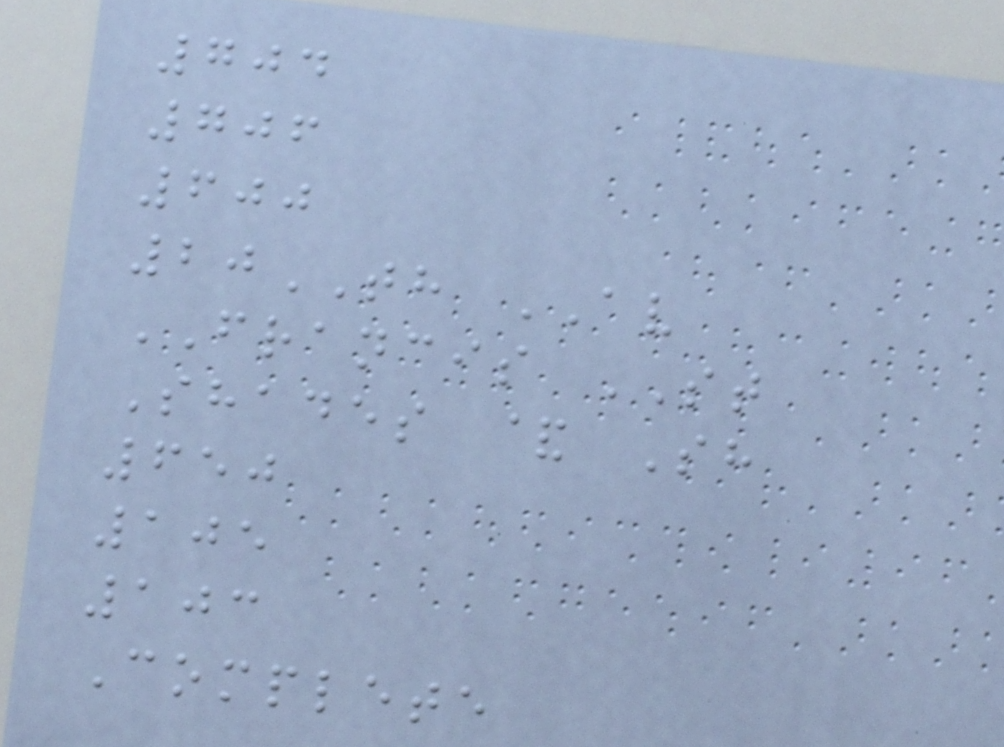704
706
600
20TH AV
FRANCIS ST
Shades & Sh
650
105
103
Complete
